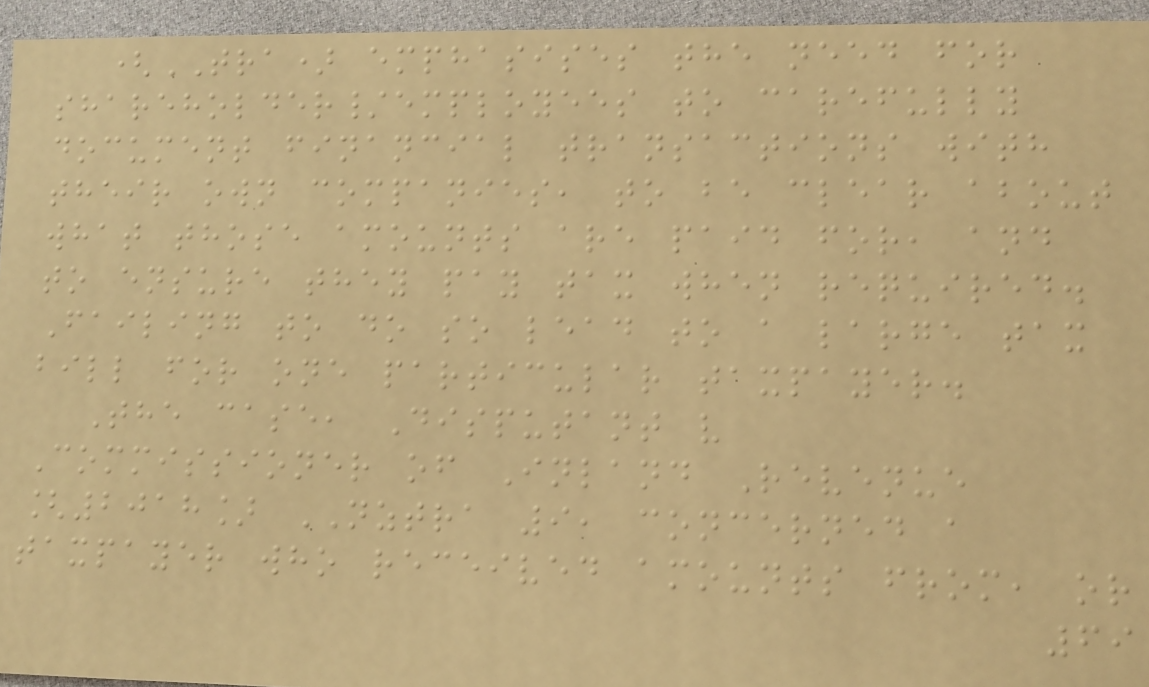(TRA) emphasises the need for
shareholder/employees to carefully
document financial transactions with
their own companies, to be clear about
what those amounts are paid for, and
to ensure they pay tax when required.
Failing to do so lead to a large tax
bill for one particular taxpayer.
The case, Disputant v
Commissioner of Inland Revenue
[2018] NZTRA 9, concerned a
taxpayer who received amounts from, or
69
